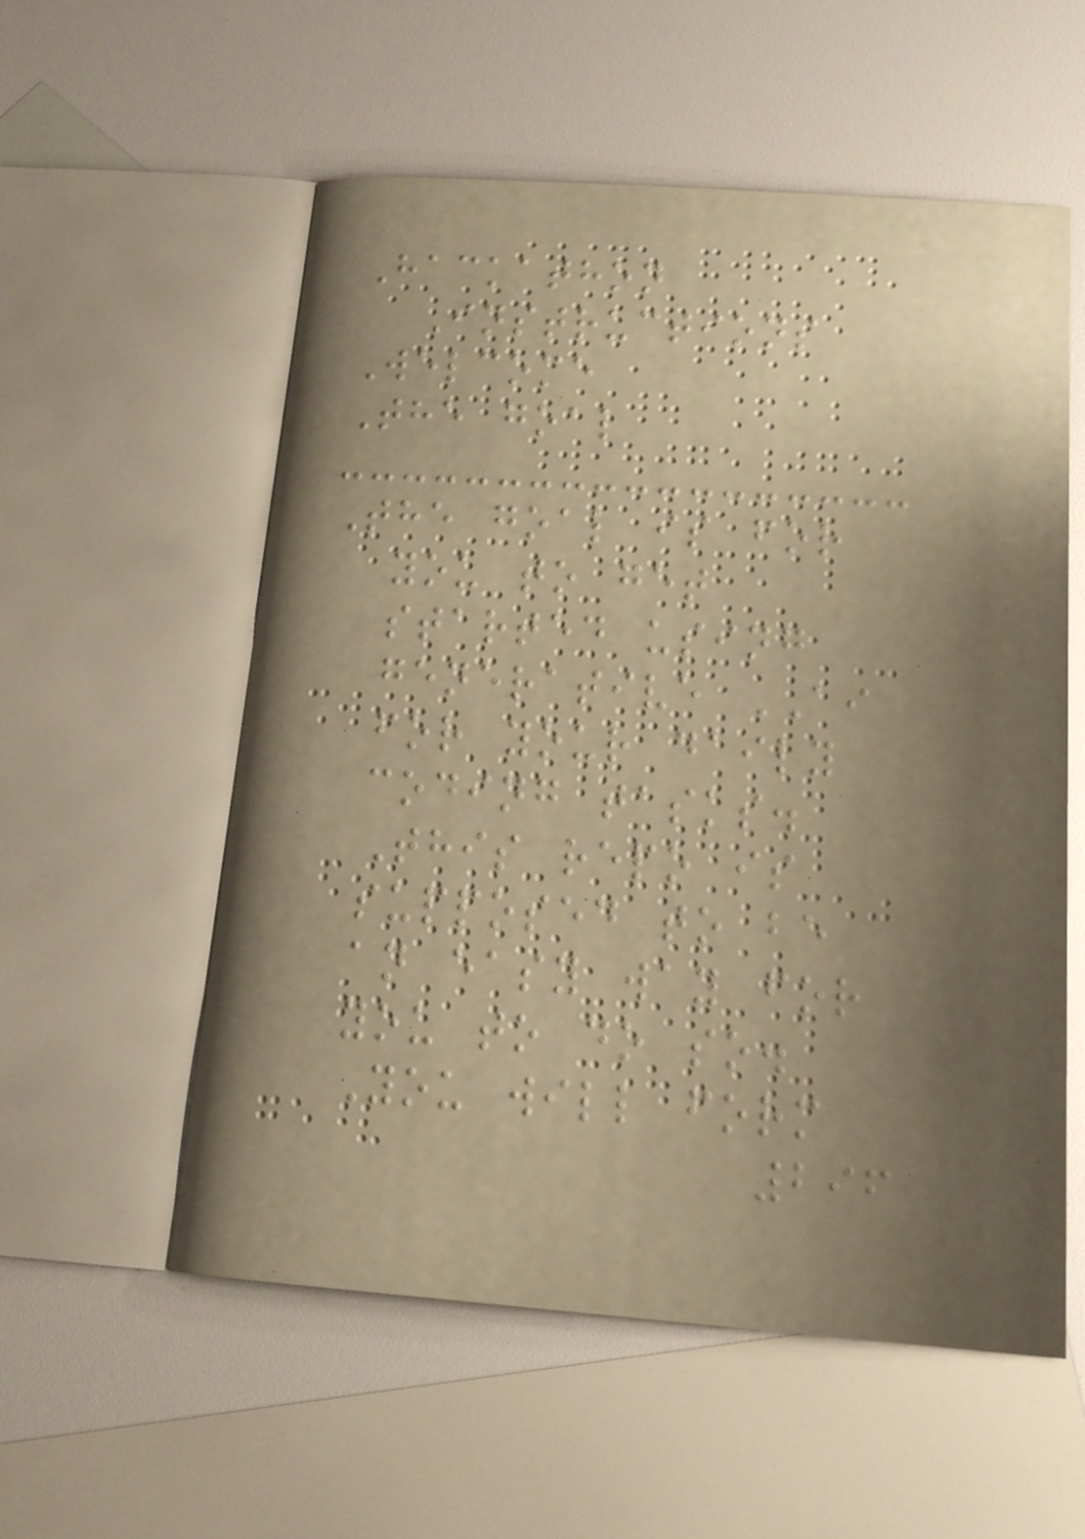Hackathon
Instructions
Welcome
The goal
The goal is for
you to get
started using
generative AI
for your daily
coding tasks.
This repo is
supposed to be
an easy way for
you to do so.
You will form
296
